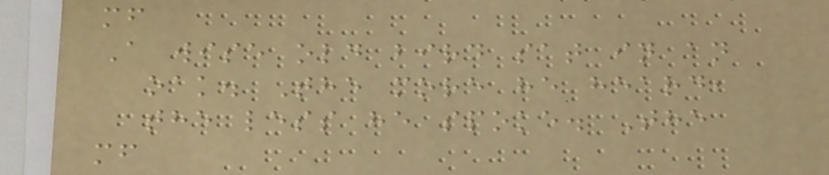mf
A wise old bird sat in an
oak. The more he heard,
the less he spoke. The
mf
